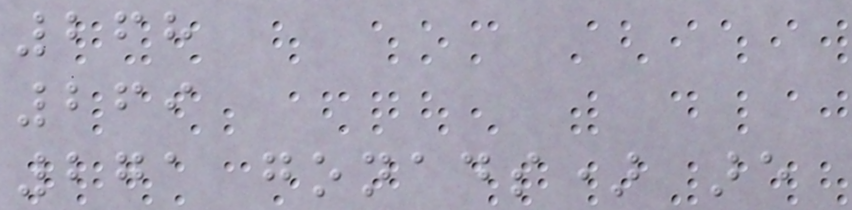268
269
271 gonads) are
